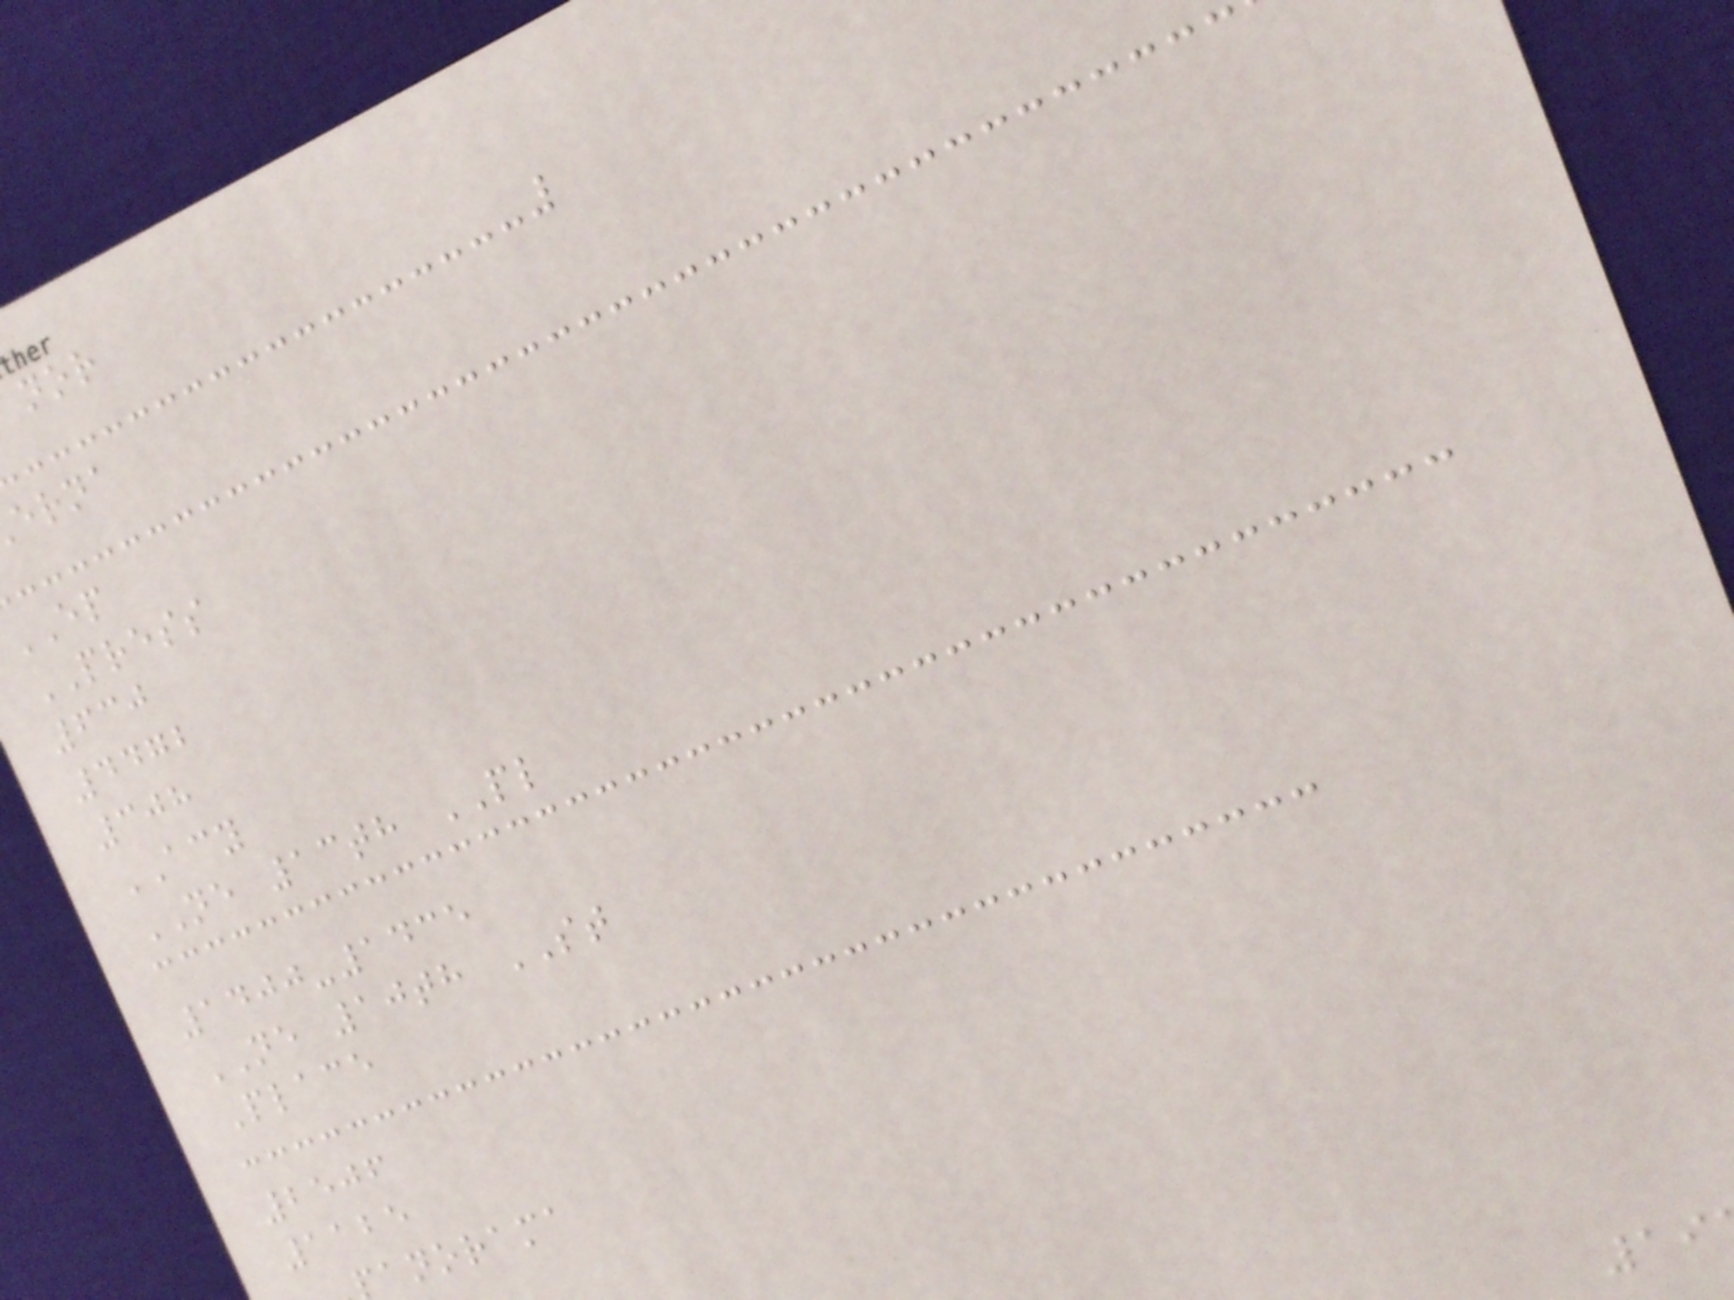erna
EP
PRESS
630
4472
308
ACY
NE 13th PL
1400-1435
NE 10th ST
Place
2506
1125
anorama
